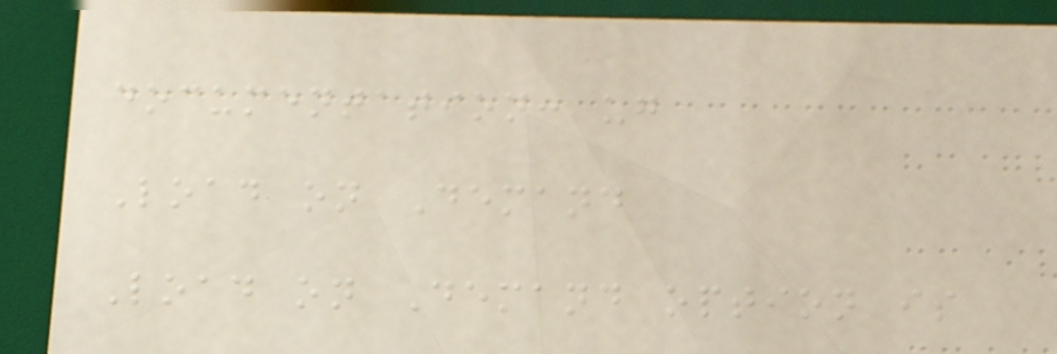documentation: ug
Load on Demand
Load on Demand option is
